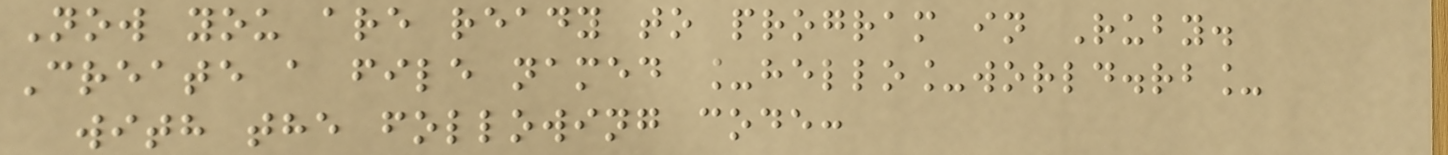Now you are ready to program in Ruby.
Create a file named _hello_world.rb_
with the following code:
